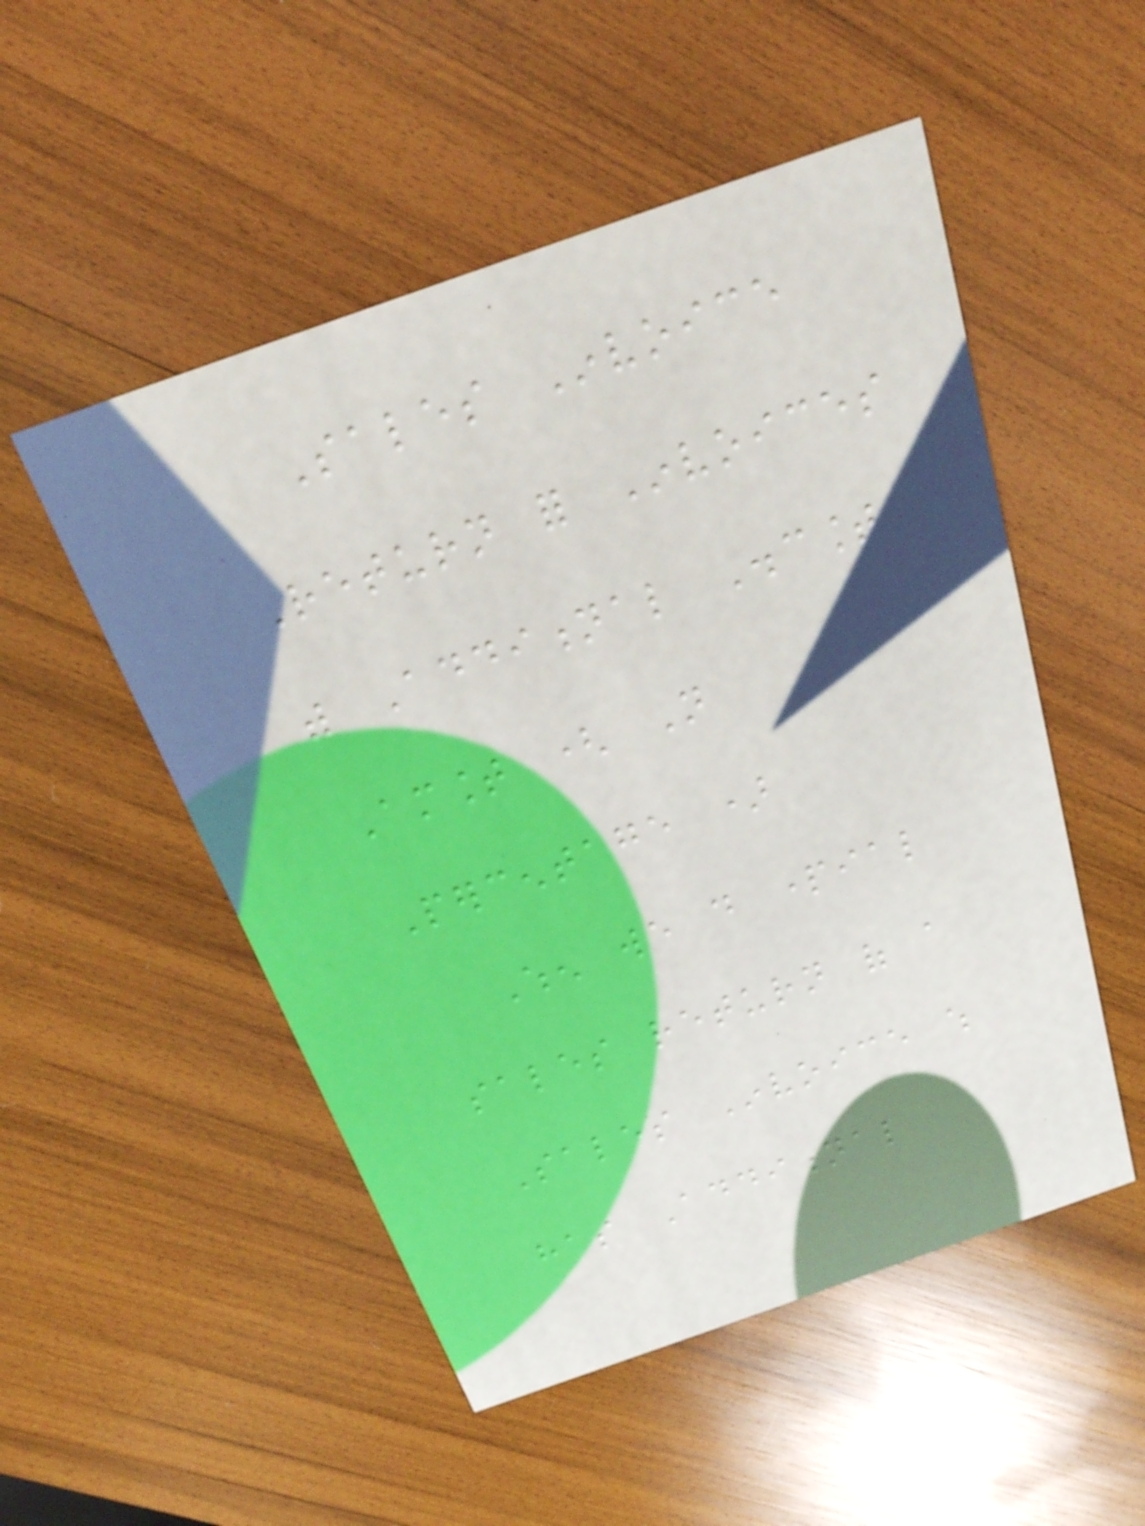Sales Invoice
Return for Invoices
with Additional Discount
Amount ( Not
Percentage )
When we do partial
sales return of a
Sales Invoice which
has Additional
